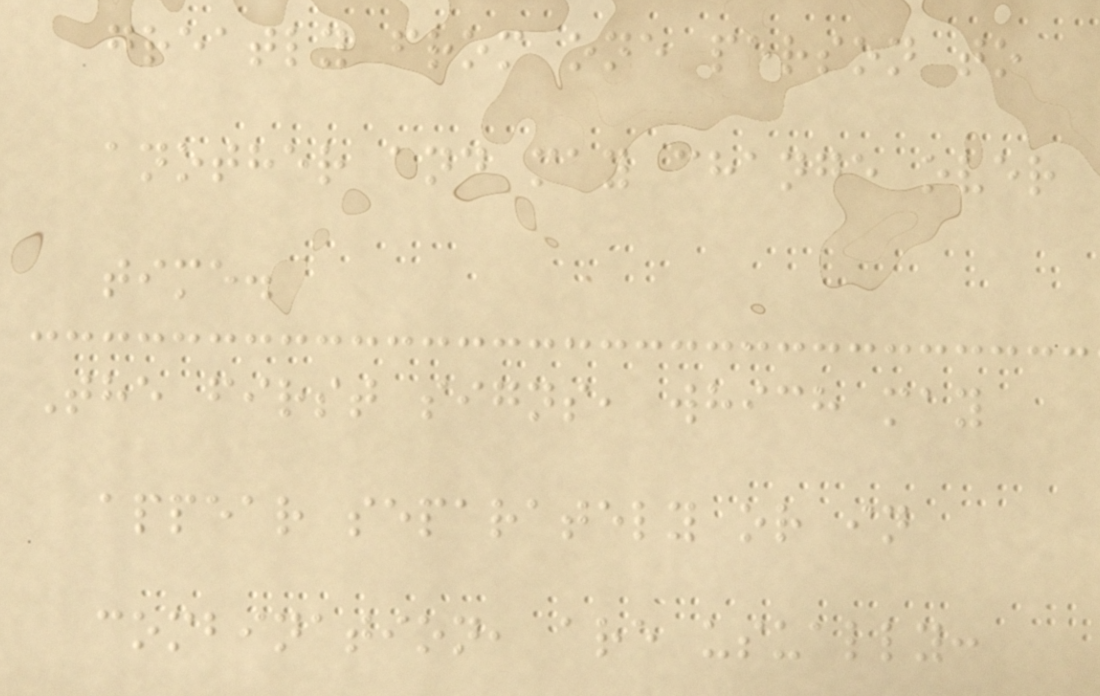greatly from one person to
another and may change over
time.
The first signs, which may
appear separately or in
combination, are usually:
